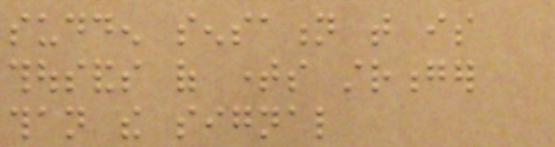sudden sensation that is
thousands of times stronger
than the signal
